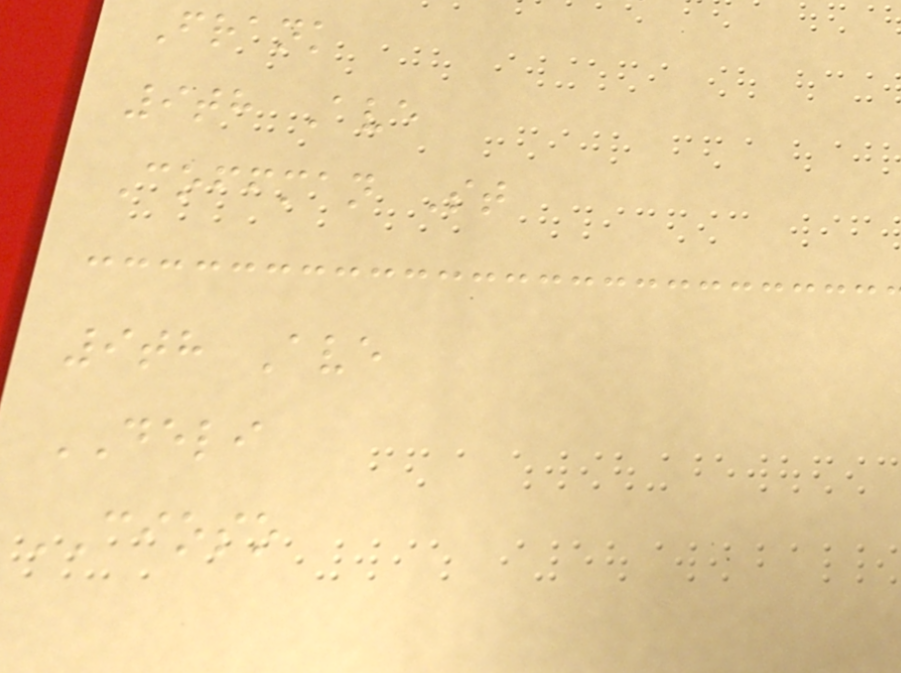Frank
9th Ave
Coffman St
9th Ave
DELI
CIOSO
